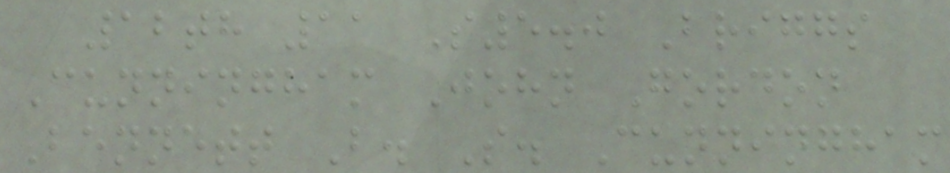12th 11 S5.0 Briggs
Cunningham John Gordon
Bennett B. S. Cunningham
